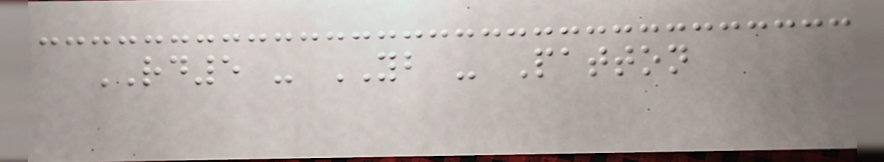RD5 - YB - Patton
